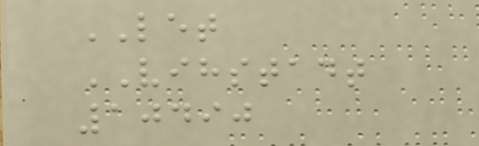LET
VIHSTADT
10490
